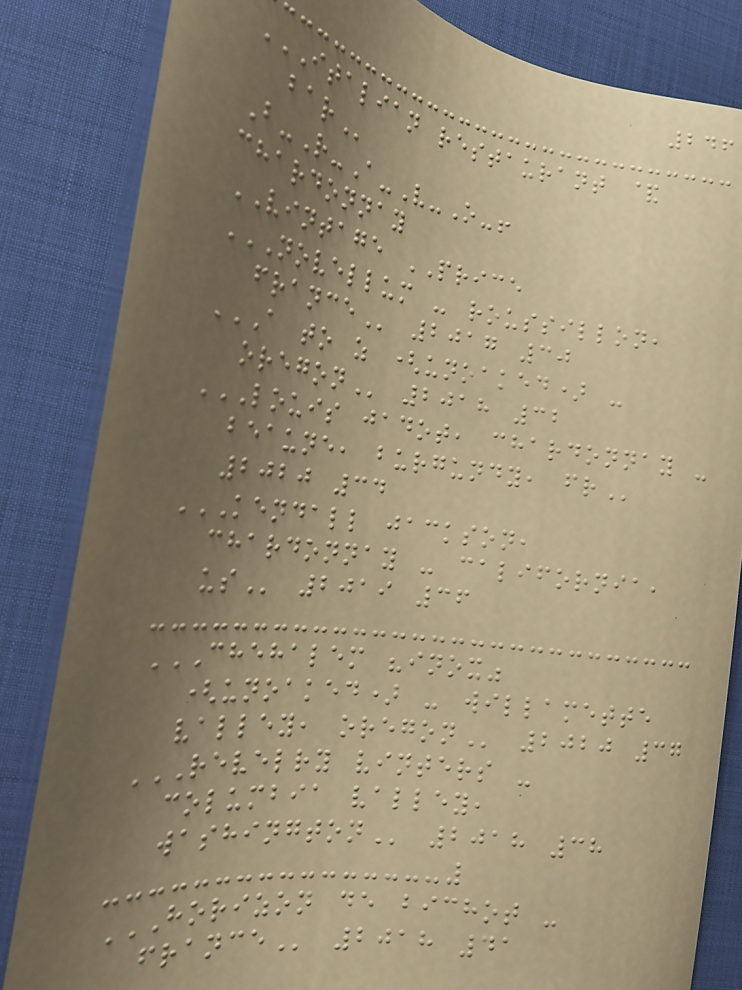246
ITALIAN RESTAURANT &
BAR
B-R-A-V-O-!
chardonnay
VINTAGE PRICE
NOVELLUM - ROUSSILLON,
FRANCE 2017 30
A TO Z (UNOAKED) -
OREGON 2018 32
LOUIS JADOT, CHARDONNAY -
BEAUNE, BURGUNDY, FR
2020 34
KENDALL JACKSON,
CHARDONNAY - CALIFORNIA,
US 2019 36
CHEHALEM "INOX"
(UNOAKED) - WILLAMETTE
VALLEY, OREGON 2020 37
REVELRY VINTERS -
COLUMBIA VALLEY,
WASHINGTON 2018 38
HORIZON DE BICHOT -
FRANCE 2018 41
